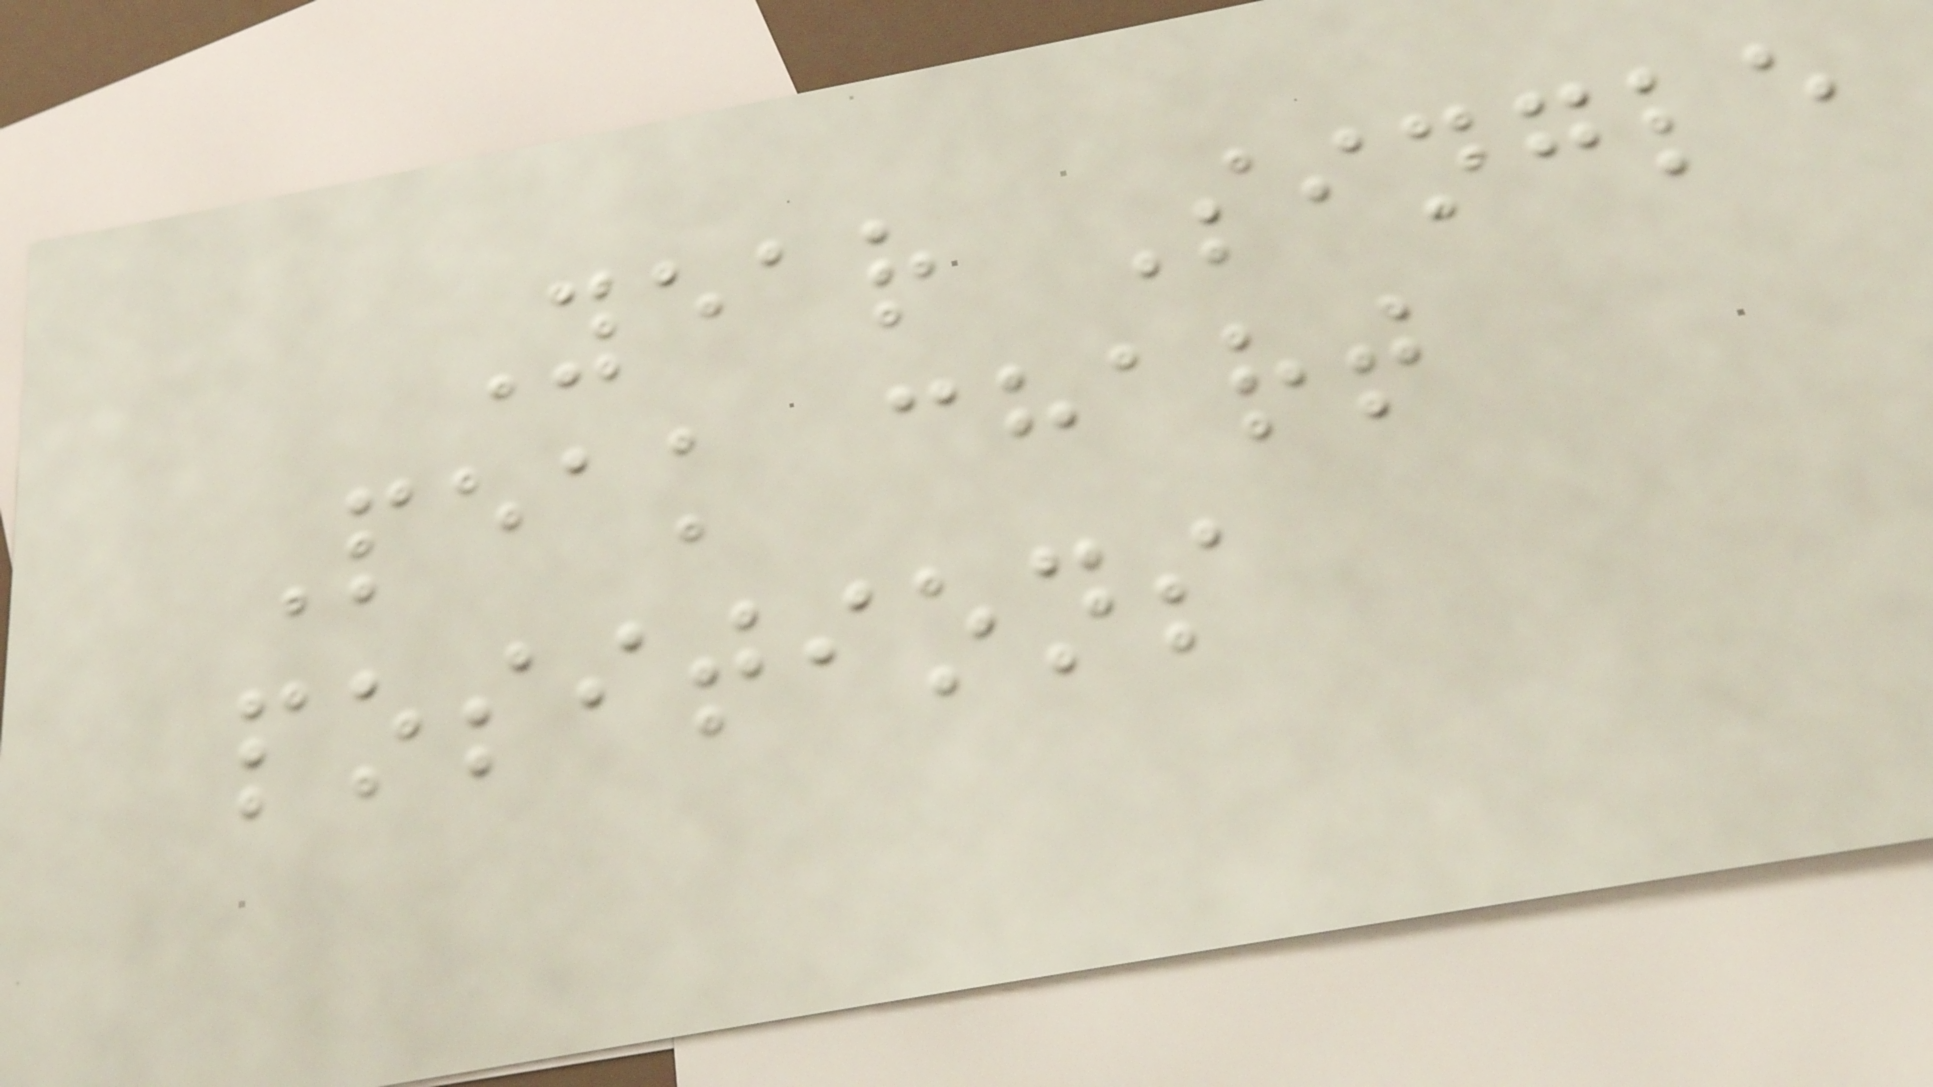Year Single
Peak chart
positions
